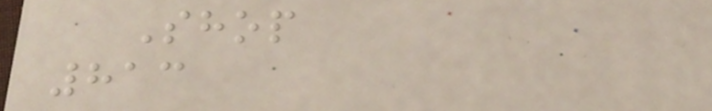Shop
813
